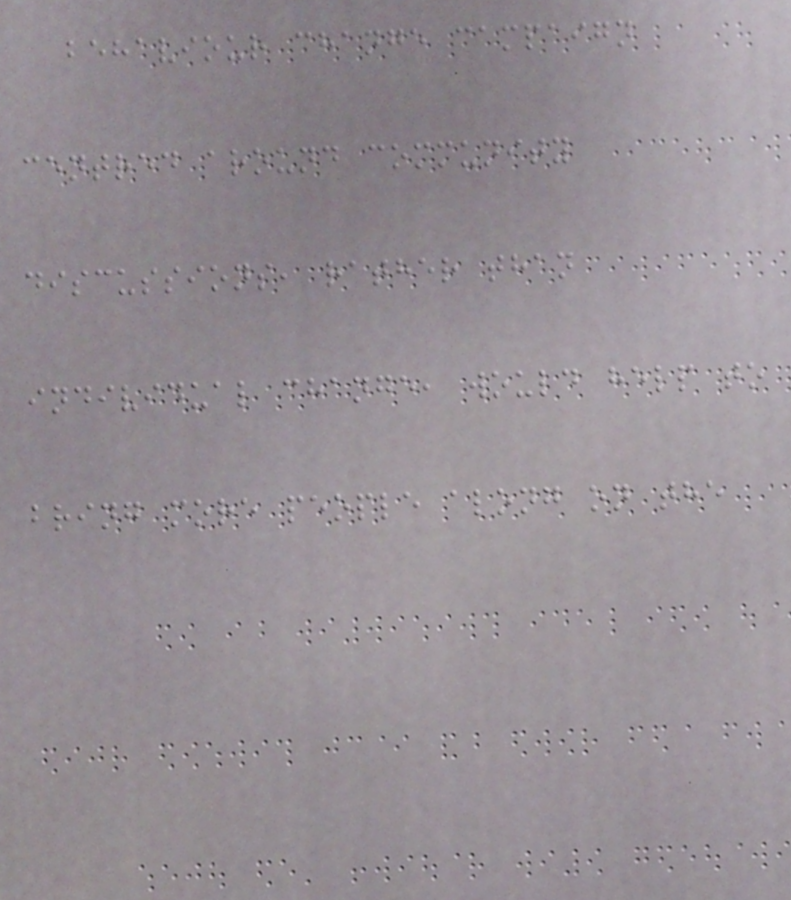behaviour change campaign
centred around community
discussions, rather than
individual change, would help to
bring more people along on the
